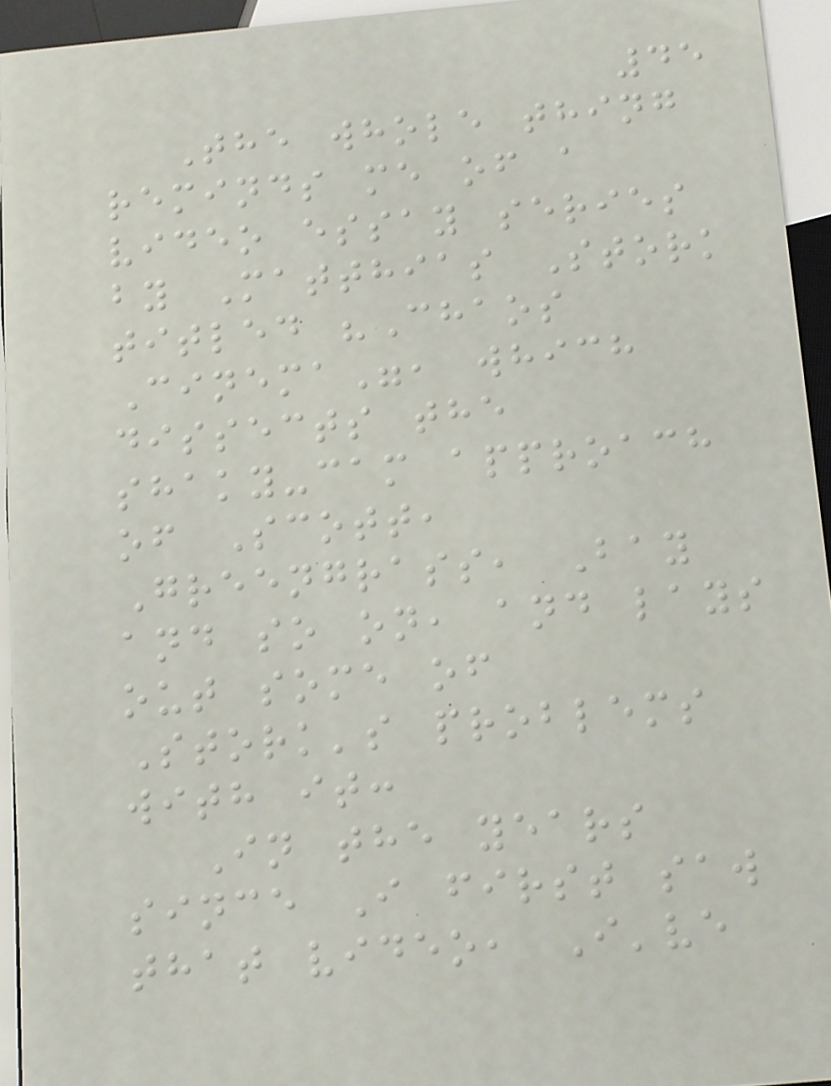45
The whole thing
reminds me of a
video essay series
by Matthias Stork
titled "Chaos
Cinema", which
dissects the
shaky-cam approach
of Scott,
Greengrass, Bay
and so on, and lays
out some of
Stork's problems
with it:
In the years
since I first saw
that video, I've
